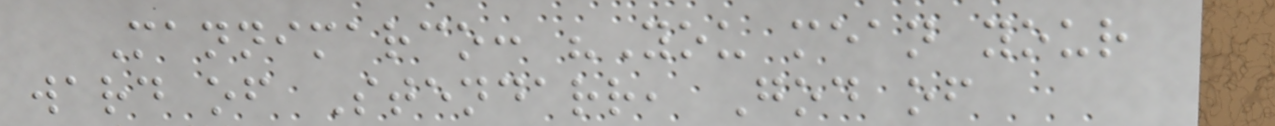Mannimarco: "You mean your
ward of Stendarr, God of
